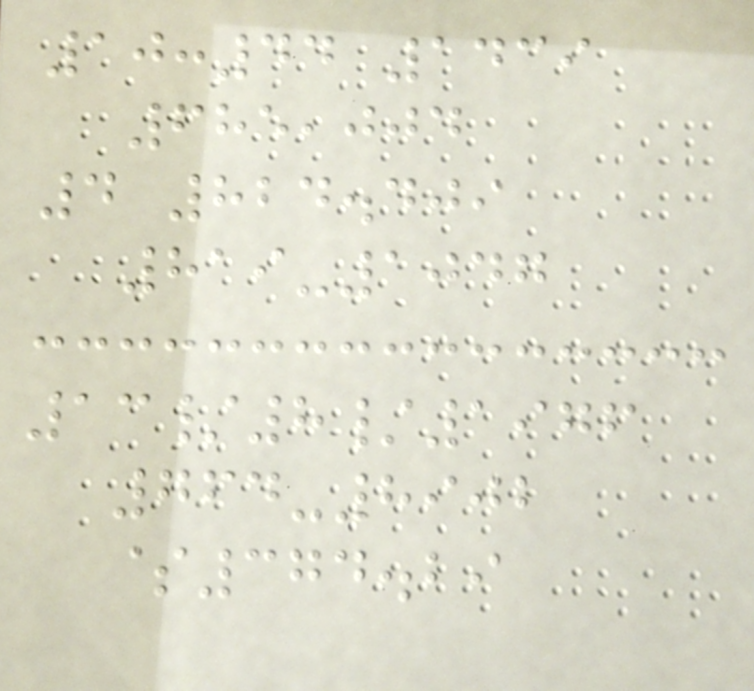10:44 1439
685,004
4 824.409
819-1047
13/8/1976
764-8902
$374.29
